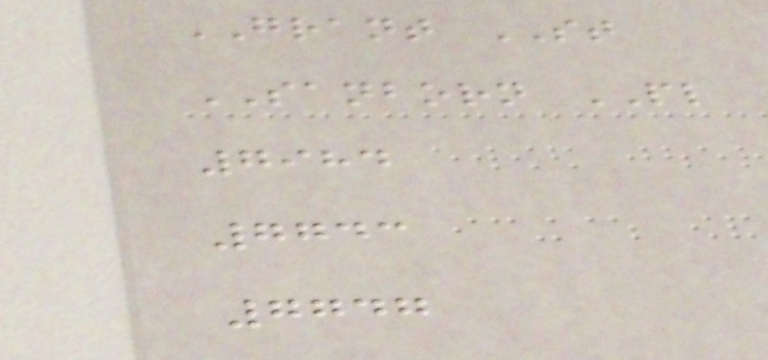GRANT ST
SANBORN PL
7984
7743
7747
